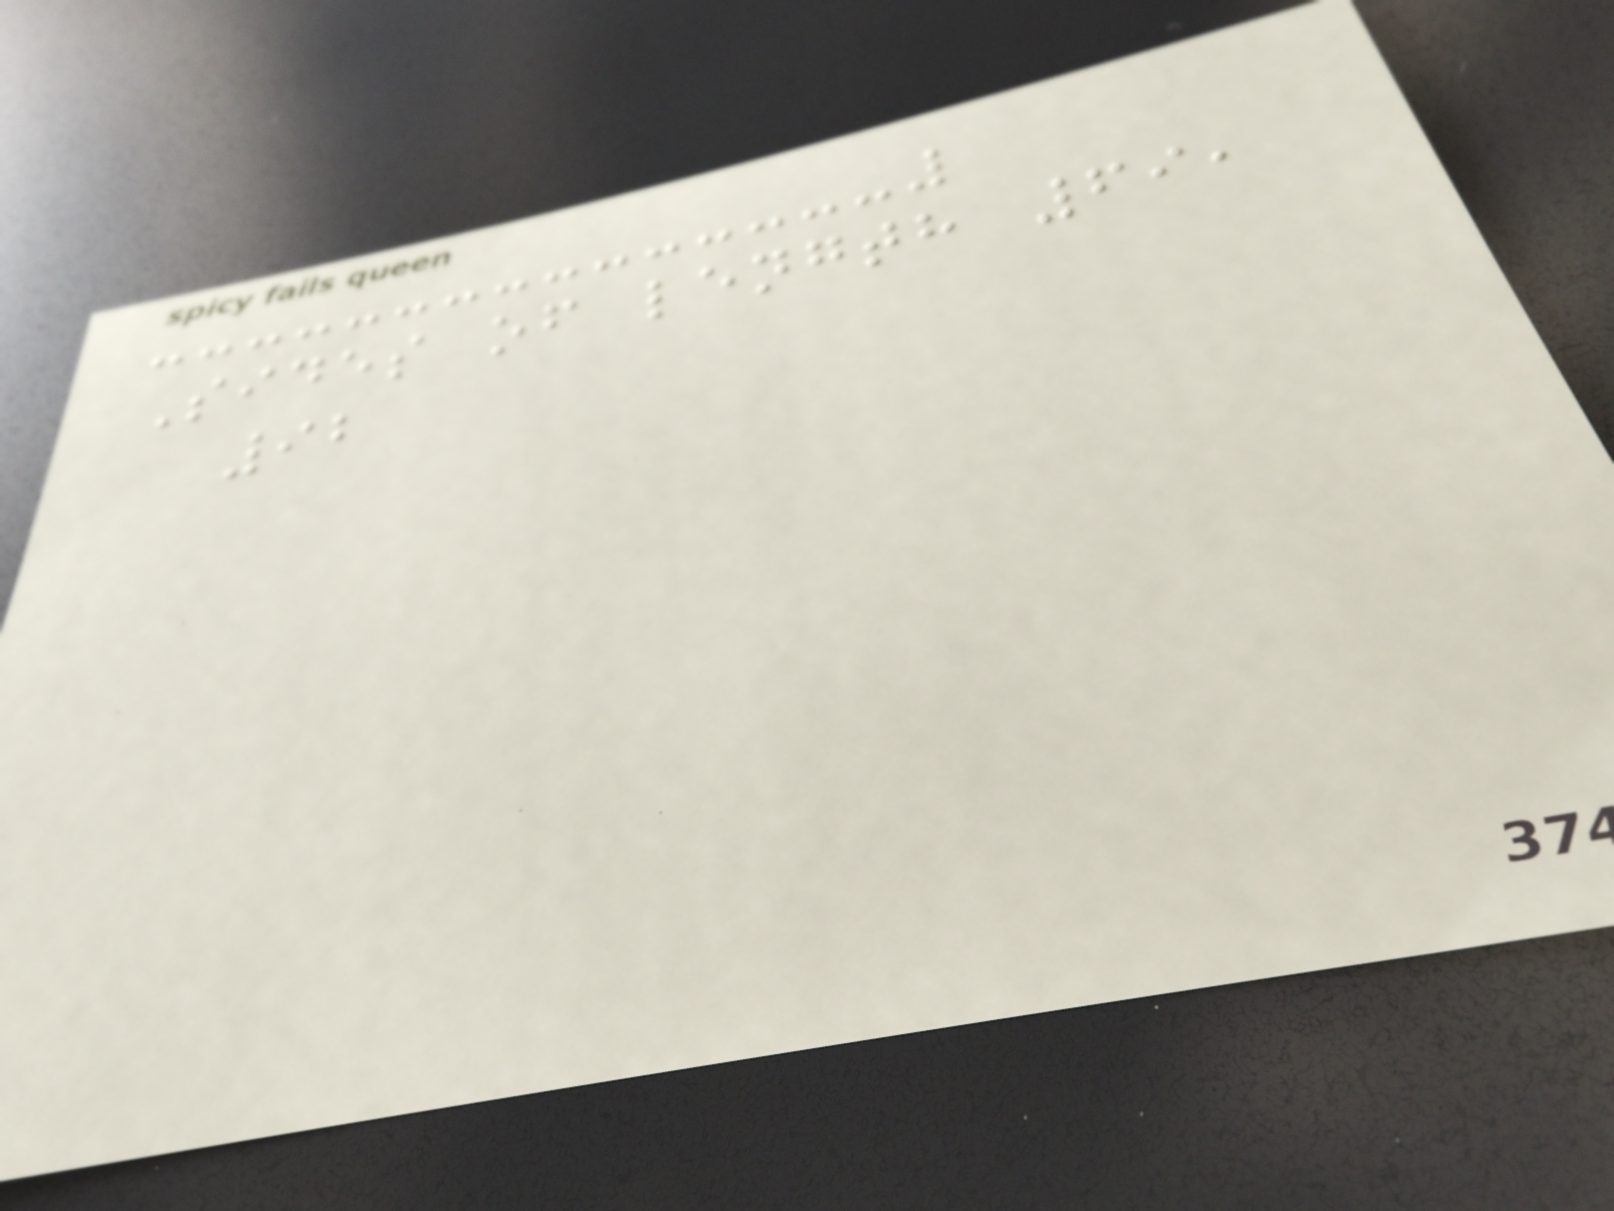Sides of length 69,
92
